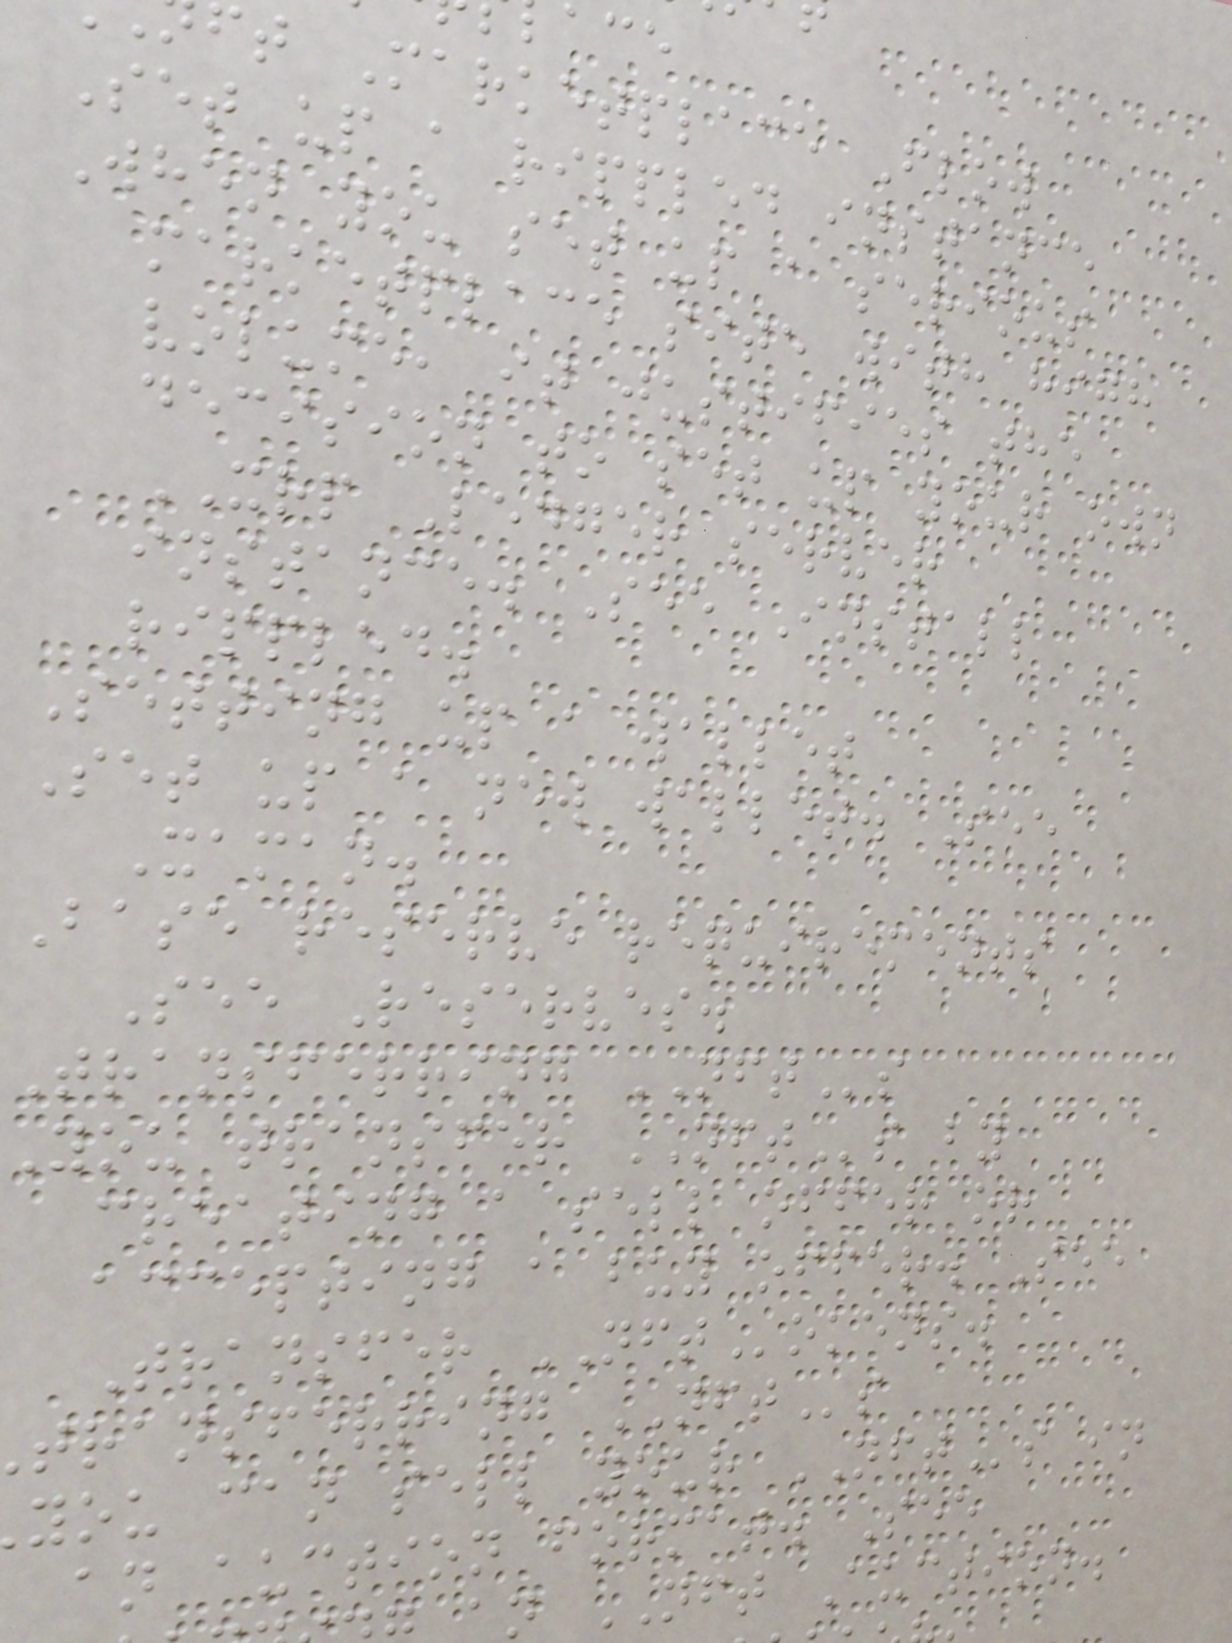ft Marketplace Flow
Set up a rippled instance
When you set up a serious
marketplace site with high
volume, it justifies the
decision to set up your own
XRP Ledger server
instance. See Install
rippled.
Setting up a wallet
Set up a new wallet. See
Xaman.
Base reserve requirements
See Reserves.
Transferring NFTs
you transfer NFTs by
creating a sell offer or
accepting a buy offer. See
Transfer NFTokens.
transferring NFTs
you can sell your NFTs in
an auction format. See
n NFT Auction.
